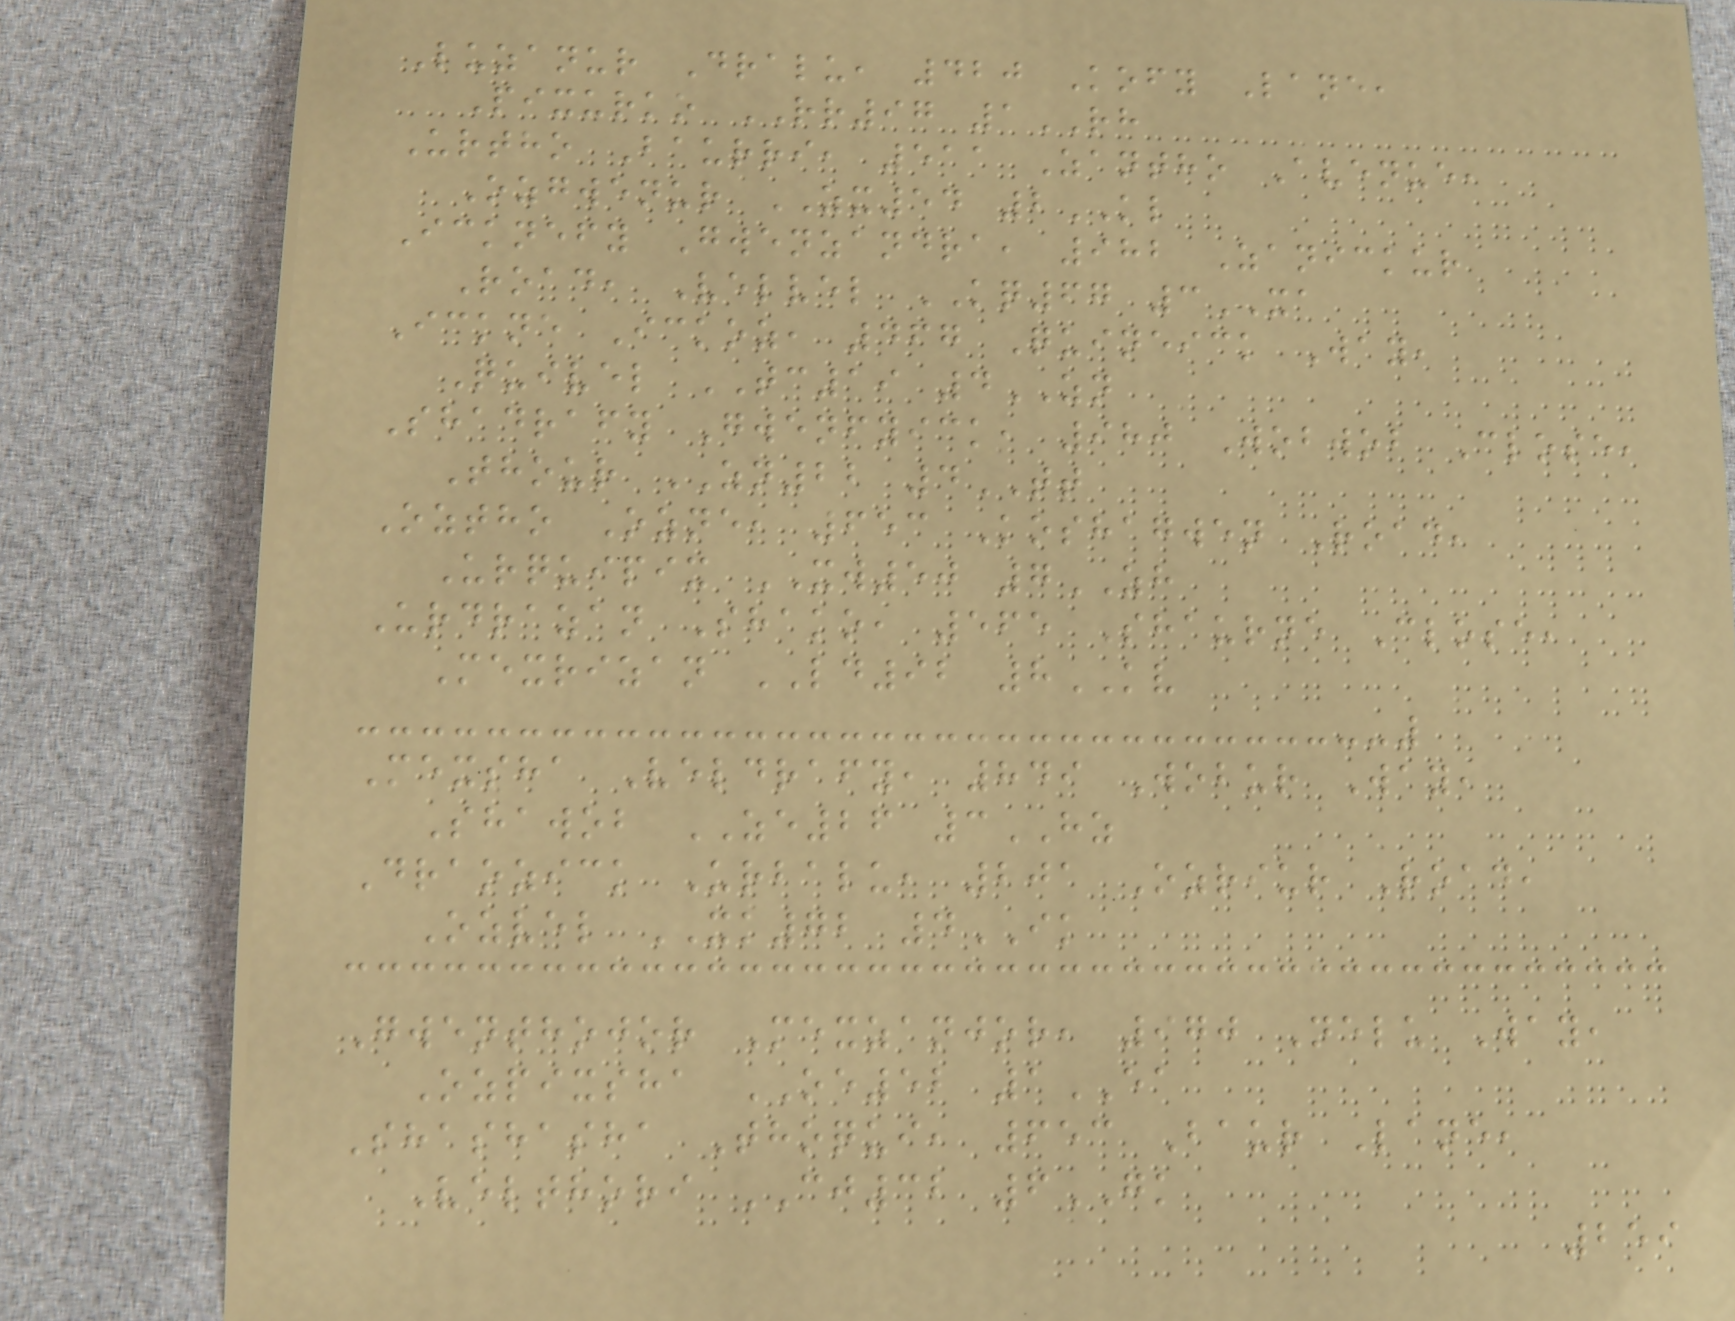Luzanur Dralu, 420 Kofy Lane,
Pixurko RR97 1RH
Urtho Baurri, 511 Zantho Avenue,
Ozgwenur ZX54 2KL
Icknefy Gwenzandra, 982 Zanickur
Road, Velvel KQ67 3XA
Ickne Ickoz, 467 Quineick Way,
Quivel TC19 4ZN
Shadrafy Gwenfyick, 980 Wobwob Close,
Thour ZN22 4TT
Oztho Ozne, 653 Koshagwen Road,
Urquipix XW50 7ZH
Urdrazan Shako, 565 Shaurne Close,
Mexrizan LD92 8KV
Mexsha Veldrafy, 849 Wobur Way,
Shawob ZE26 3HZ
Draozick Urbalu, 201 Ozriur Road,
Ozvel XK72 4IK
Gwenthojor Mexzanjor, 970 Nelu Way,
Ozpixsha OE52 1EA
Shashasha Thoqui, 653 Baur Lane,
Velthori CJ32 6GK
259
